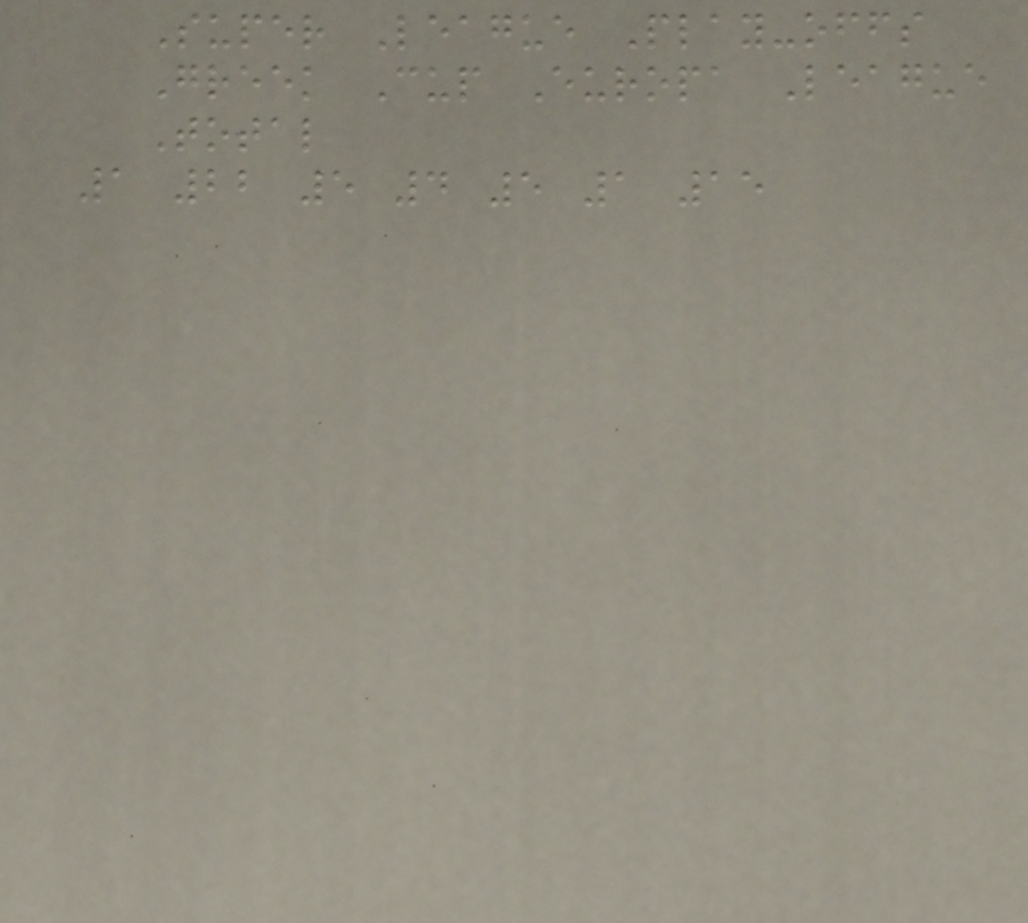Super League Play-offs
Greek Cup Europa League
Total
1 22 5 4 5 1 15
